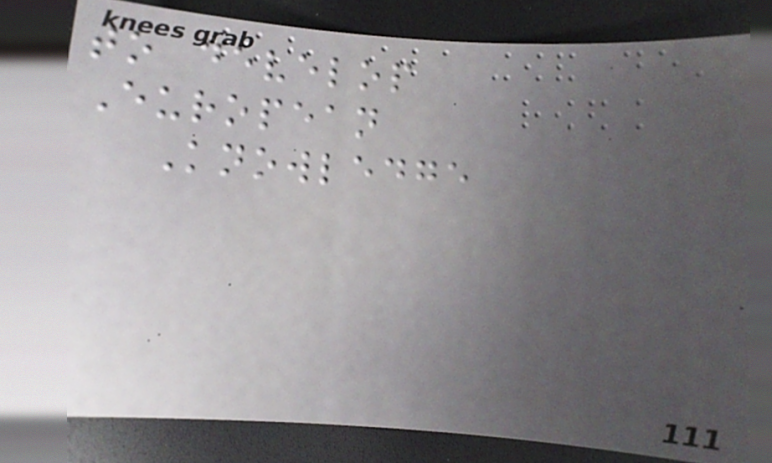to develop
European
Knowledge
